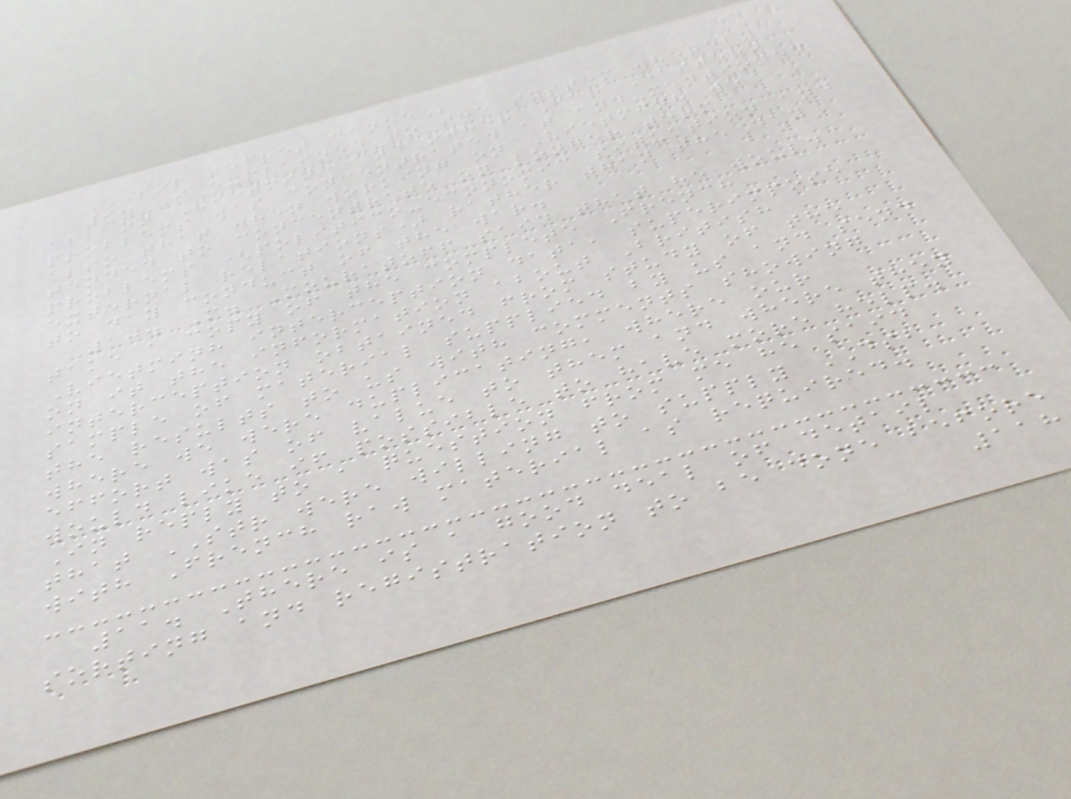TOP SECRET CANOE
9. I explained to the system whereby
all on Vietminh and other Far Eastern
problems was concentrated at and mentioned
also that when working on Vietminh we
tended to concentrate on longer term
problems (politico-economic situation and
external relations) rather than the day
to day conduct of the war.
10. M. Mouratoff said that he would
take a copy of the complete French
Vietminh interception data, superimpose
on it the information about British
interception obtained from study of the
sample of material supplied by us and send
the results to us with comments showing
where we were duplicating, where our
effort was of value to them and where they
would like if possible to have more help.
In reply to a question from me he said
that STR were willing to supply DSB
with French raw material as required.
11. There is a good deal of detail
sorting and registration to be done before
118
